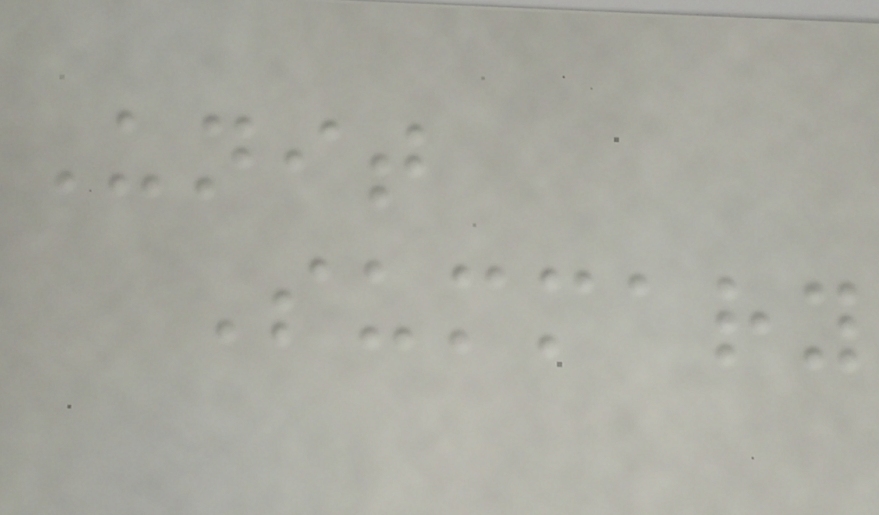Unit
Summary
